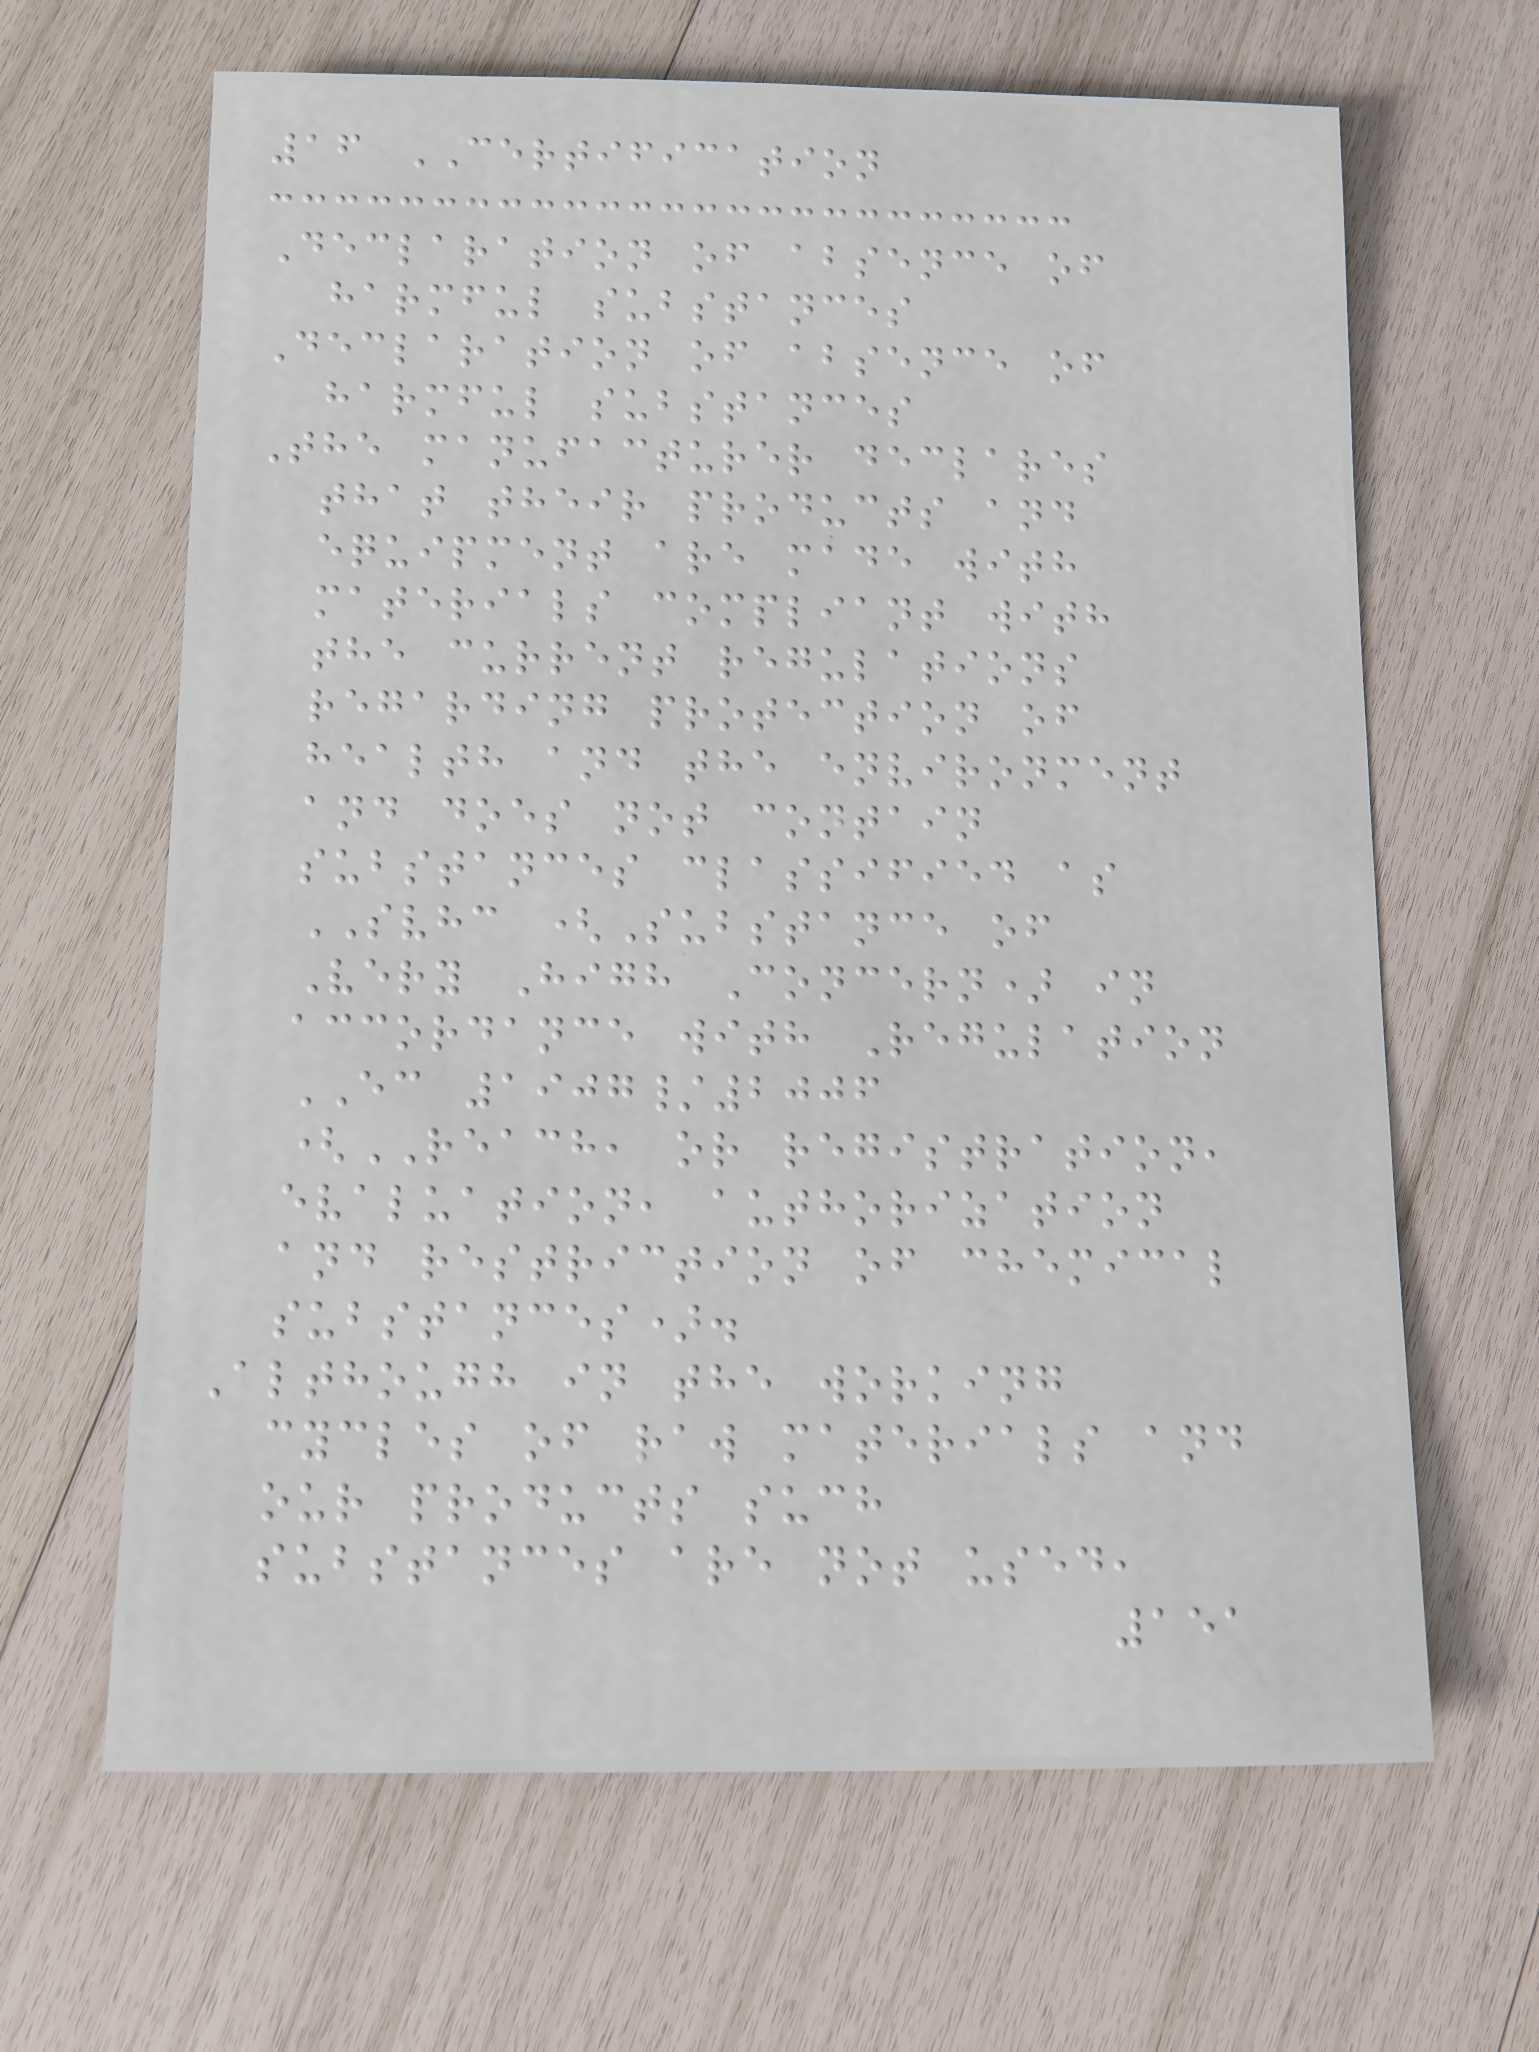16 CERTIFICATION
Declaration of absence of
harmful substances
Declaration of absence of
harmful substances
The manufacturer declares
that their products and
equipment are made with
materials compliant with
the current regulations
regarding protection of
health and the environment
and does not contain
substances classified as
SVHC (Substance of
Very High Concern) in
accordance with Regulation
EC 1907/2006
(REACH, or registration,
evaluation, authorization
and restriction of chemical
substances).
Although in the working
cycles of raw materials and
our products such
substances are not used,
151
